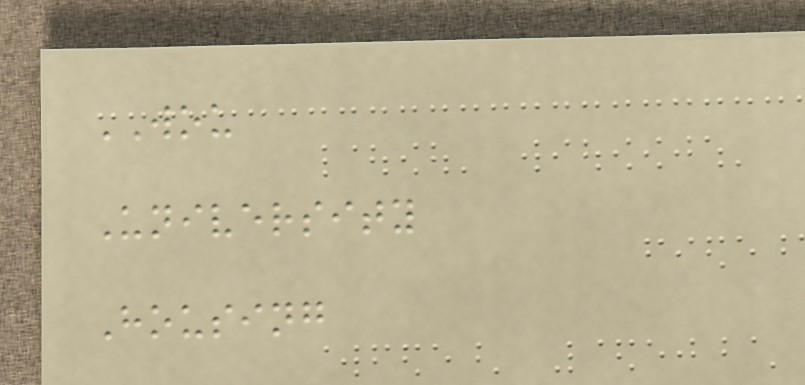WOU
University
Housing
